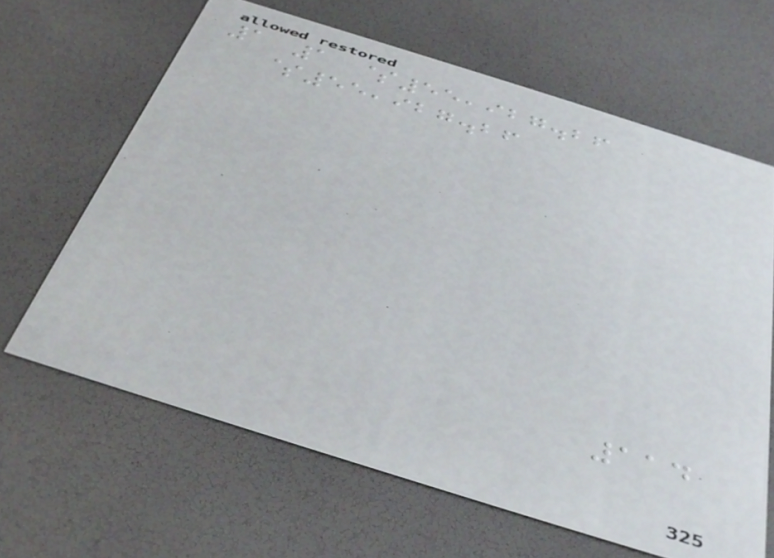1 1 $55,927.26
$55,927.26
114
